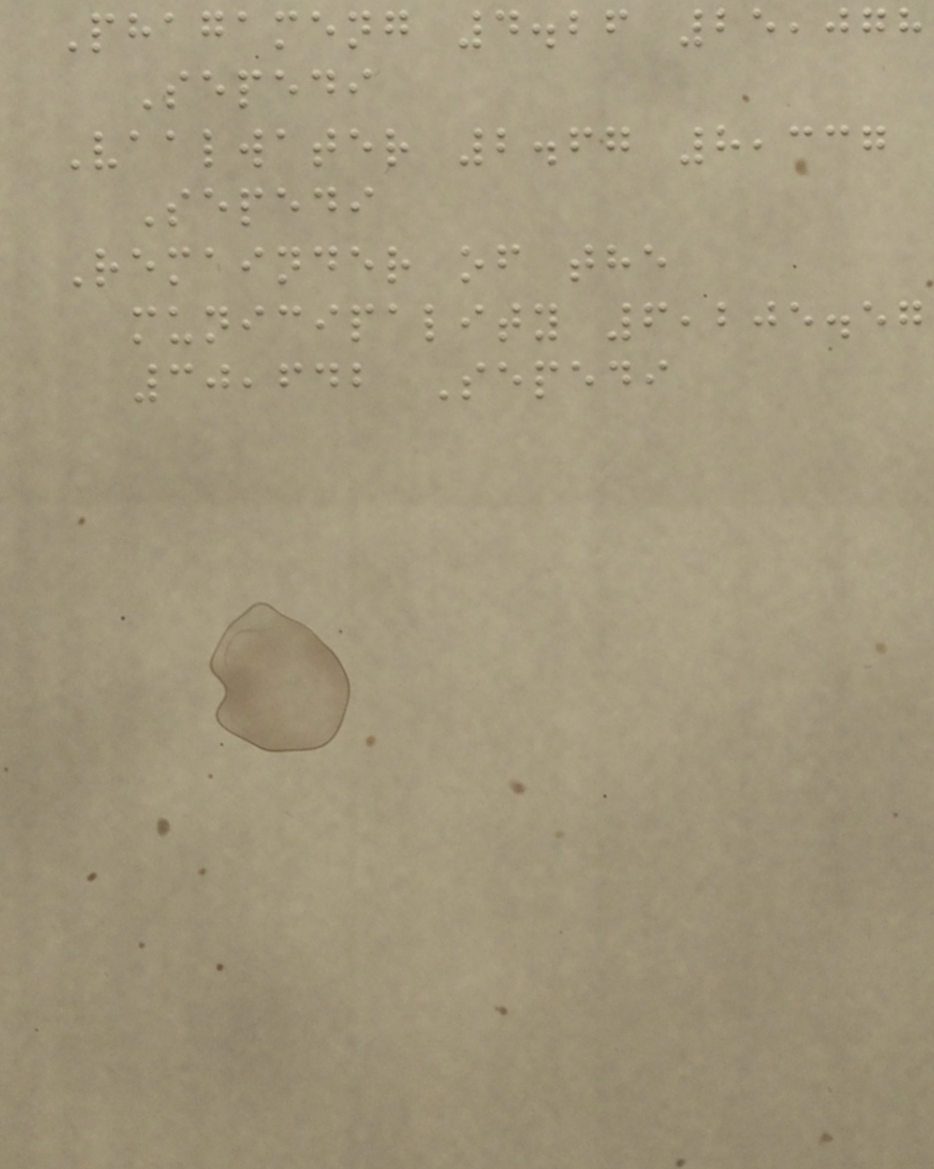Phagameng 4.26 25,078
Sepedi
Vaalwater 2.67 8,337
Sepedi
Remainder of the
municipality 6,205.57
30,642 Sepedi
